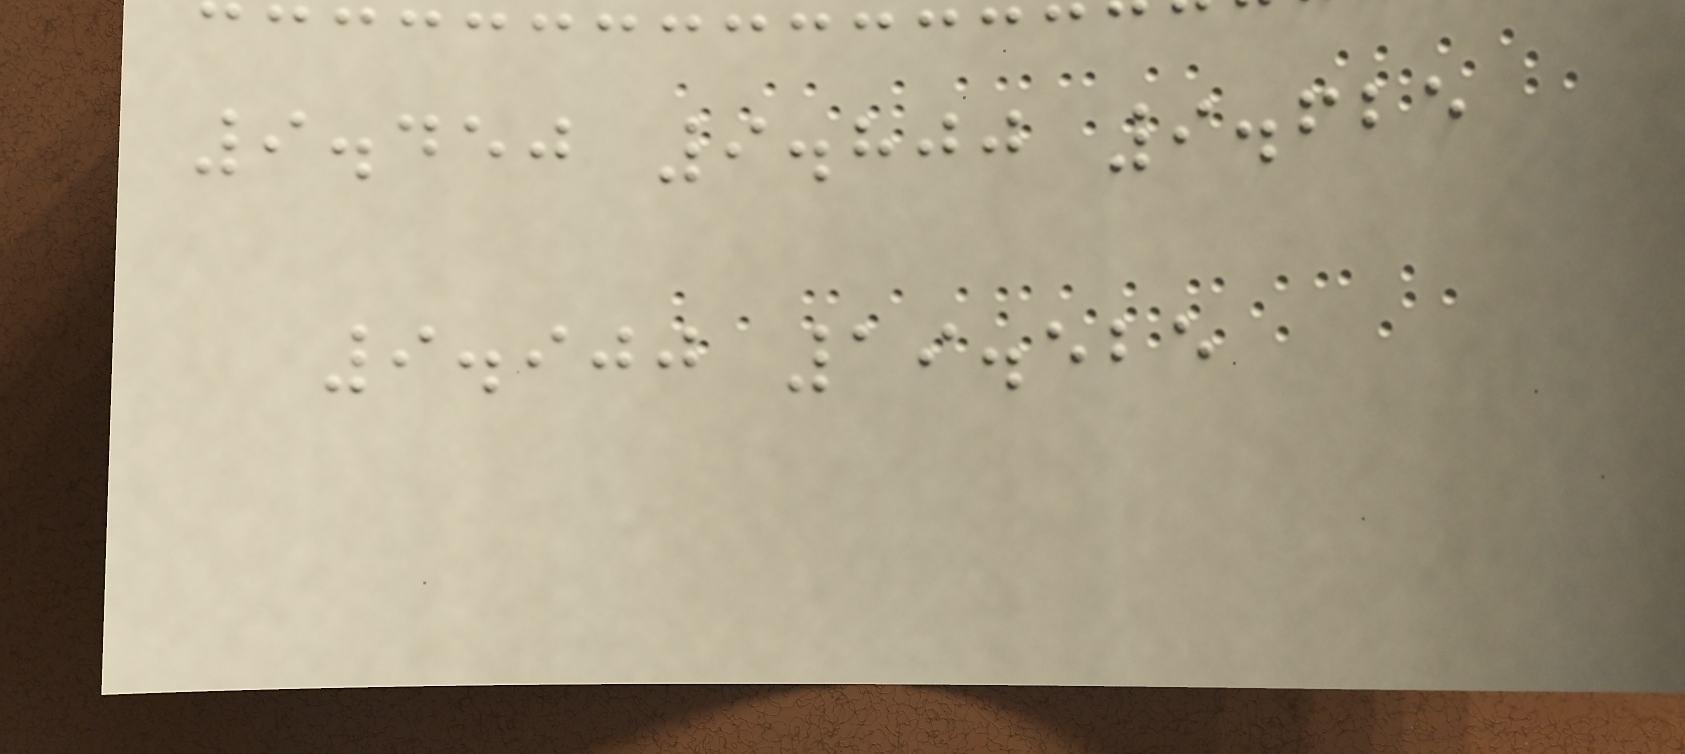9.450 9.800 9.625
9.900 19.525
